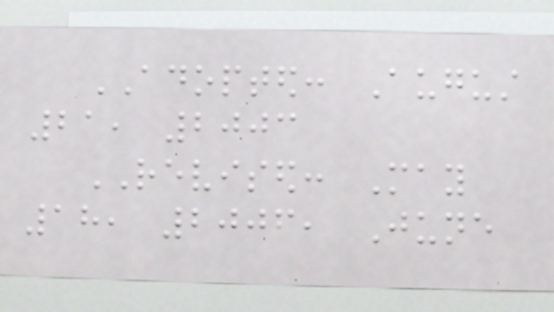ADOPTED: August
21, 2003
REVISED: May
18, 2006, June
